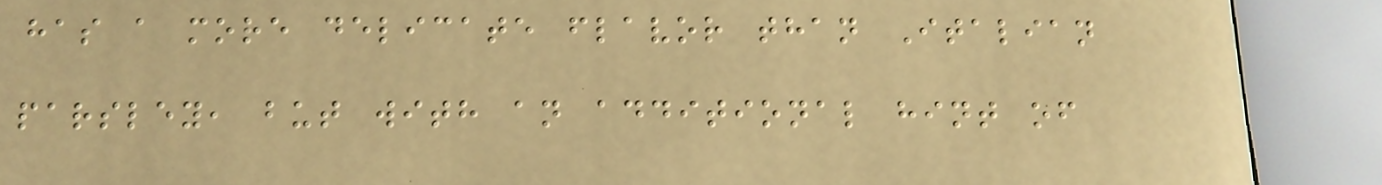has a more delicate flavor than Italian
parsley, but with an additional hint of
